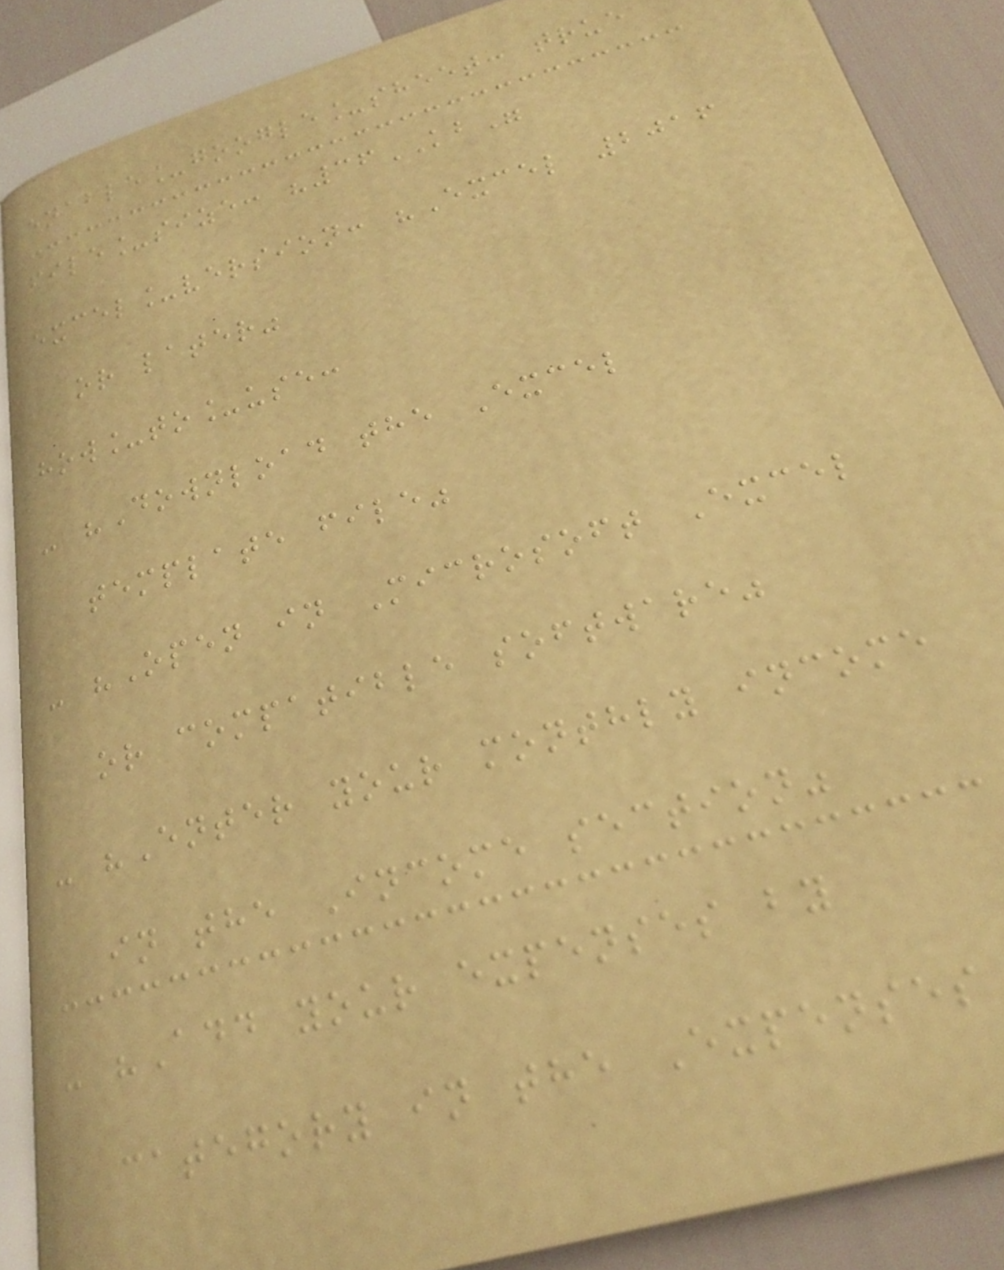enable_google_sheet: true
file_size: "36KB"
excel_version: "Excel 2016
or later"
how_to_use:
- "Download the Excel
template file"
- "Open in Microsoft Excel
or compatible software"
- "Enter your monthly income
in the Income section"
- "Add your expenses by
category in the Expenses
